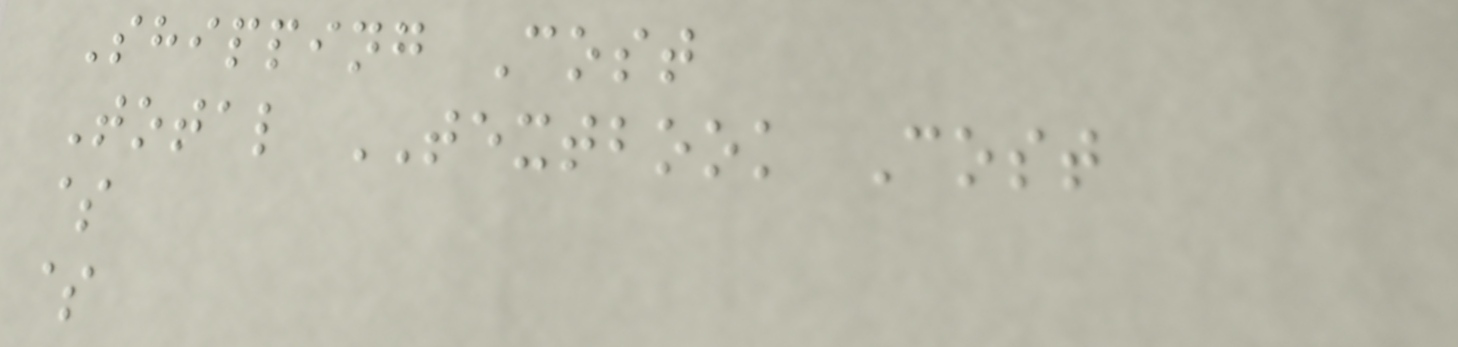Shipping Cost
Total TEXTBOOK Cost
$
$
